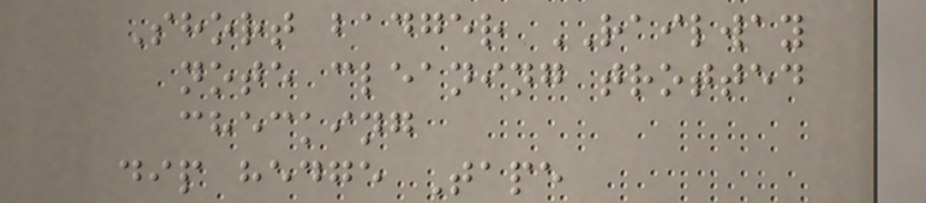Short badger RAILWAY
note cleaning trotted
checking
dip hedge Tape
